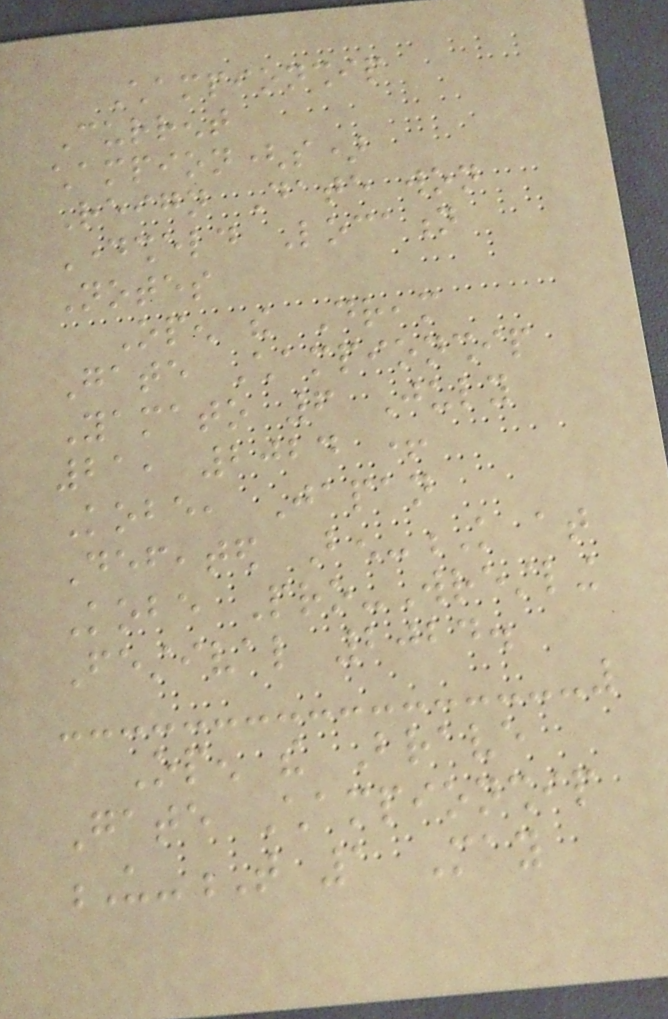Championship
Current
champion(s)
Reign Date won
Daysheld Location
Notes
Open the Dream
Gate Championship
Yamato 6 July
21, 2024 +
Kobe, Japan
Defeated Ben-K at
Kobe Pro-Wrestling
Festival 2024.
Open the Brave
Gate Championship
U-T 1 May
